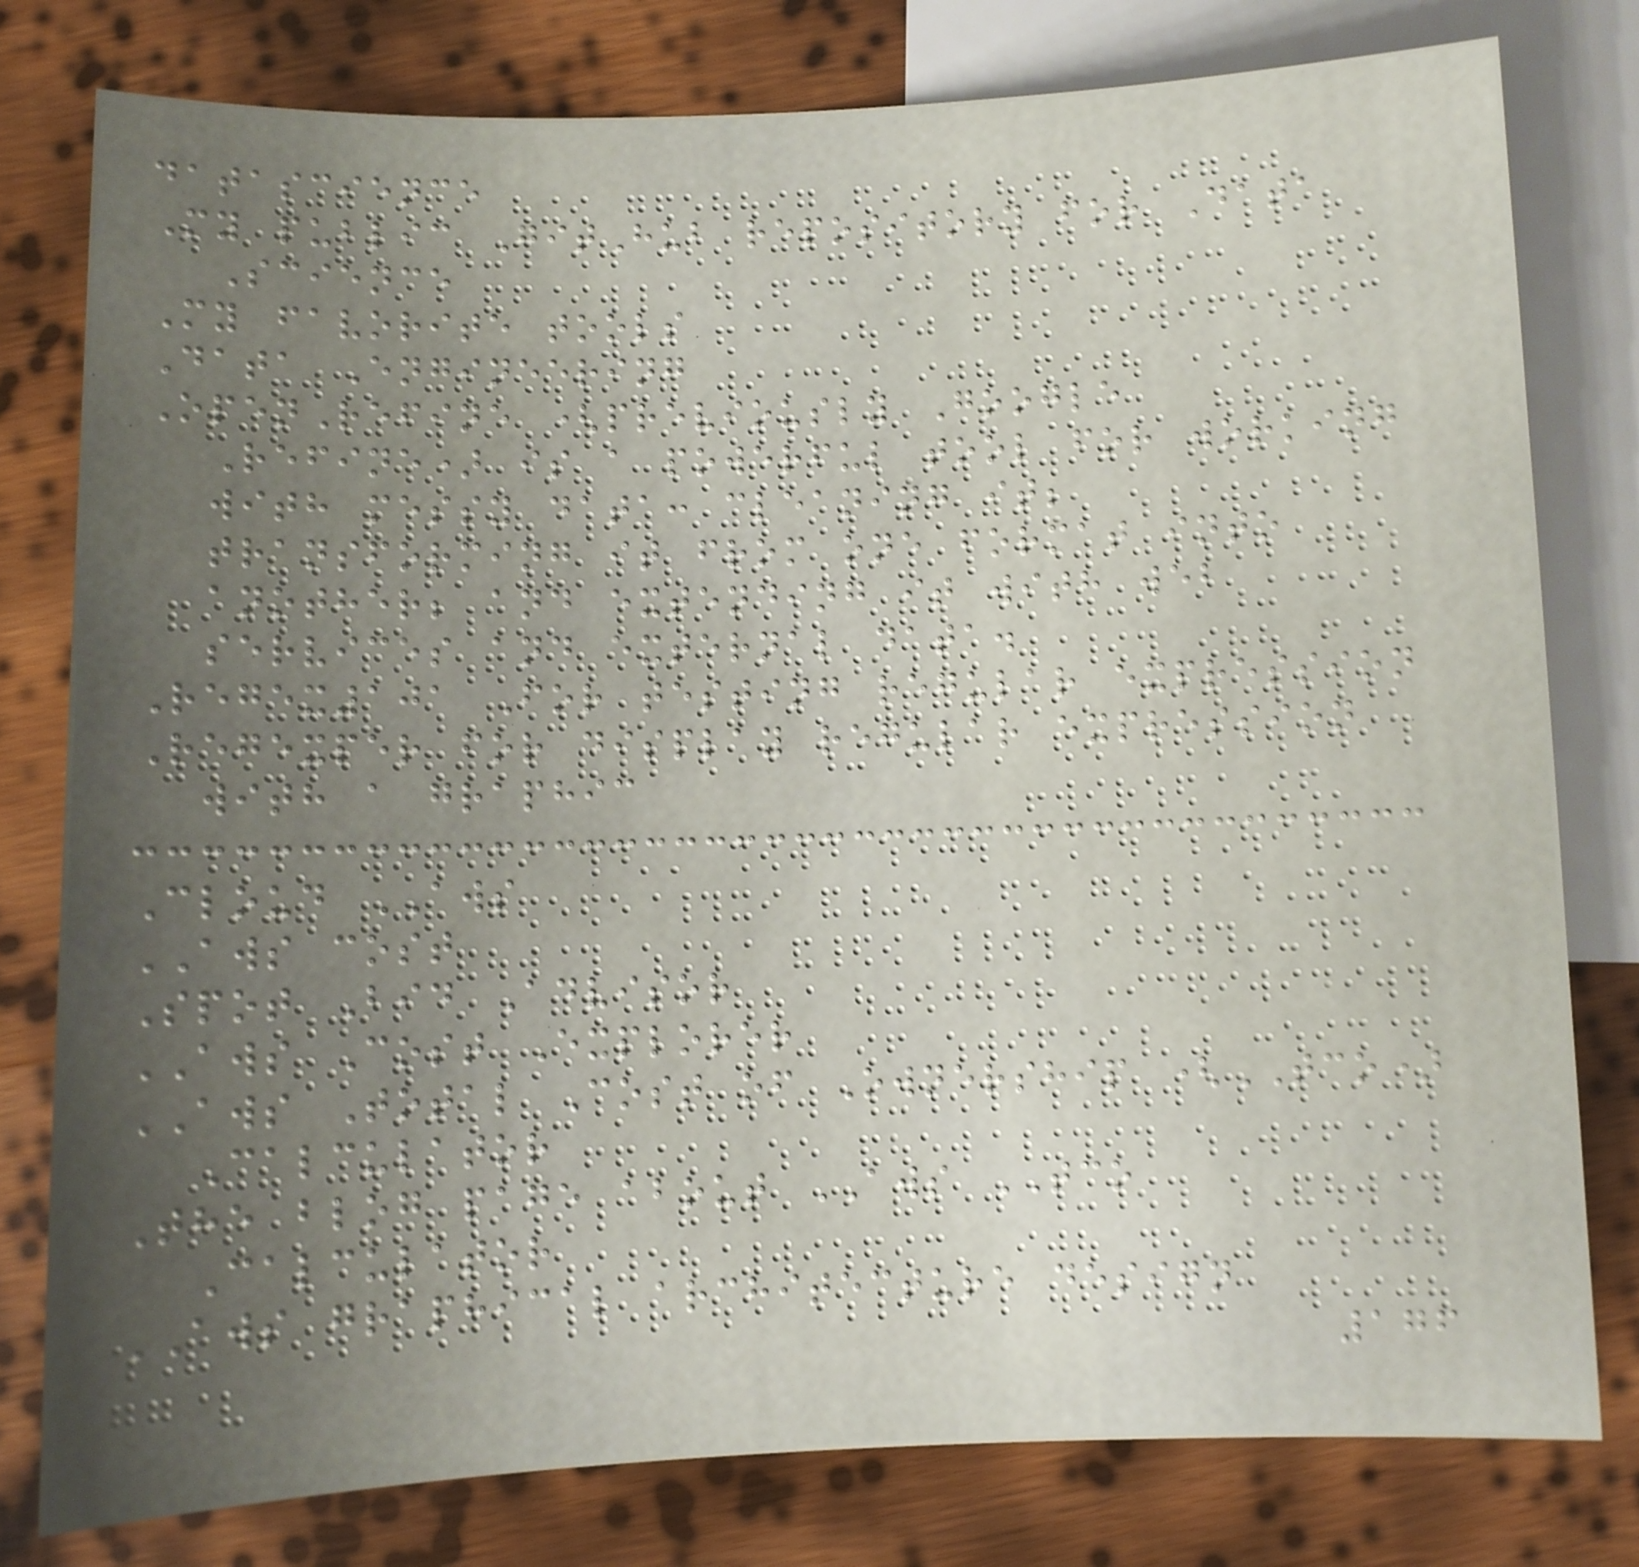datascience
My public GitHub repository for Data
Science
My favorite tools
Data Engineering
OpenRefine (previously Google
Refine) is a powerful tool for working
with messy data: cleaning it;
transforming it from one format into
another; and extending it with web
services and external data.
Regex101 For testing regular expression
Regexper for display regular expression
with a graphic
Cloud AWS
AWS cost
Spot Bid Advisor
AWS Cost Explorer
AWS Total Cost of Ownership (TCO)
Calculator
The blog page about AWS TCO
Calculator
AWS graphical architecture design
176
